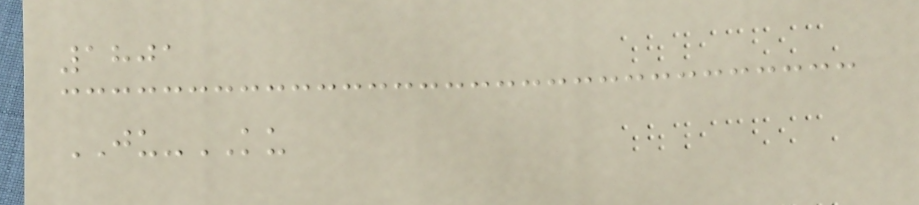1801
JU-KU
